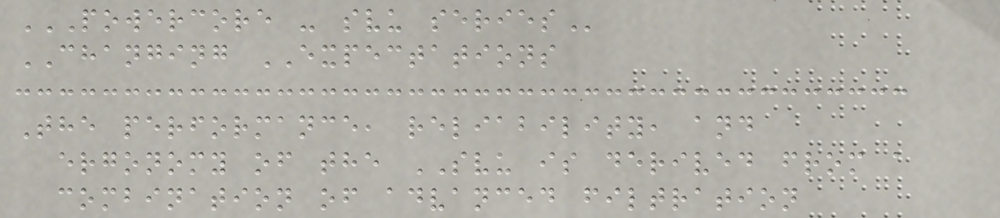POWERCORE - SVU SERIES
CHANGING EXPECTATIONS
The performance, reliability, and
ergonomy of the SVU is derived from a
combination of advanced filtration
